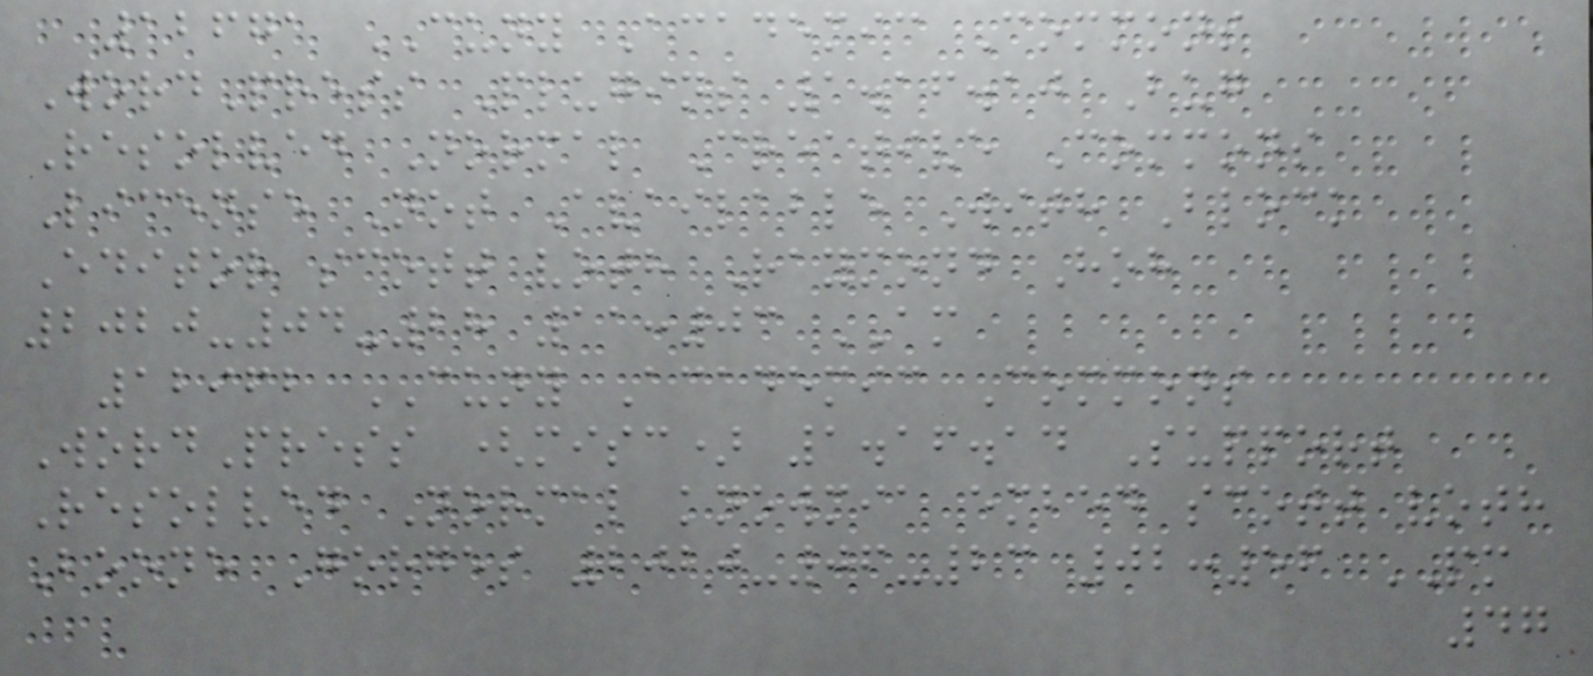12671 CUNY Academic Commons
WordPress Plugins 1.16.10 Bug
Resolved Normal Creative Commons
License Not Available With Block
Editor scott voth Raymond Hoh
2020-04-28 11:03 AM
12962 CUNY Academic Commons
WordPress (misc) 1.16.14 Support
Resolved Normal knowmia embed scott voth
Boone Gorges 2020-06-23 02:56 PM
47
